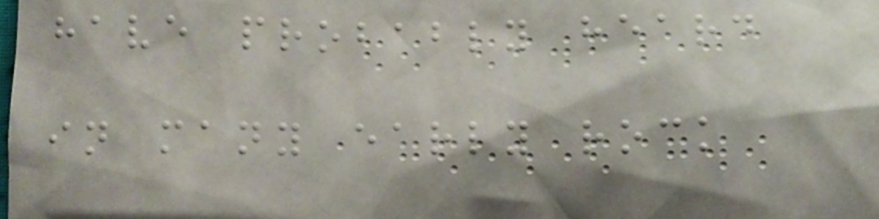have probably heard
in many early rock
